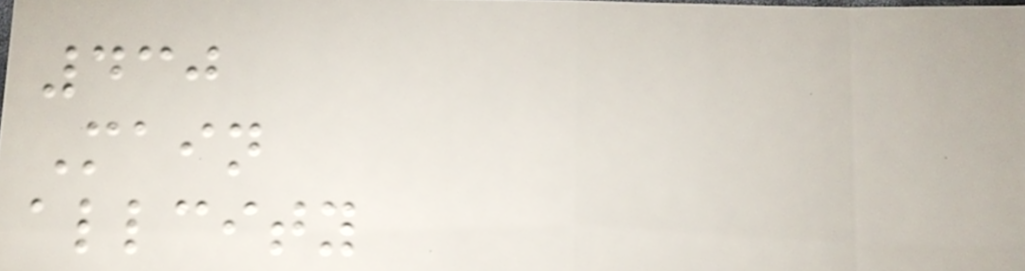430
Main
allcity
